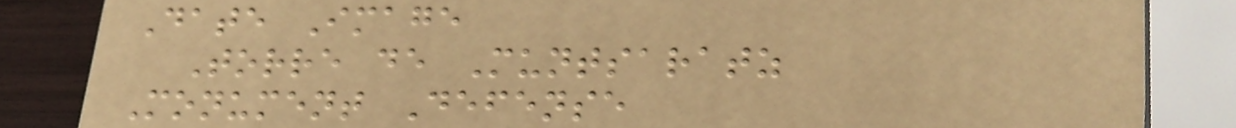Date Image
Torre de Muntsaratz
Monument Defense
